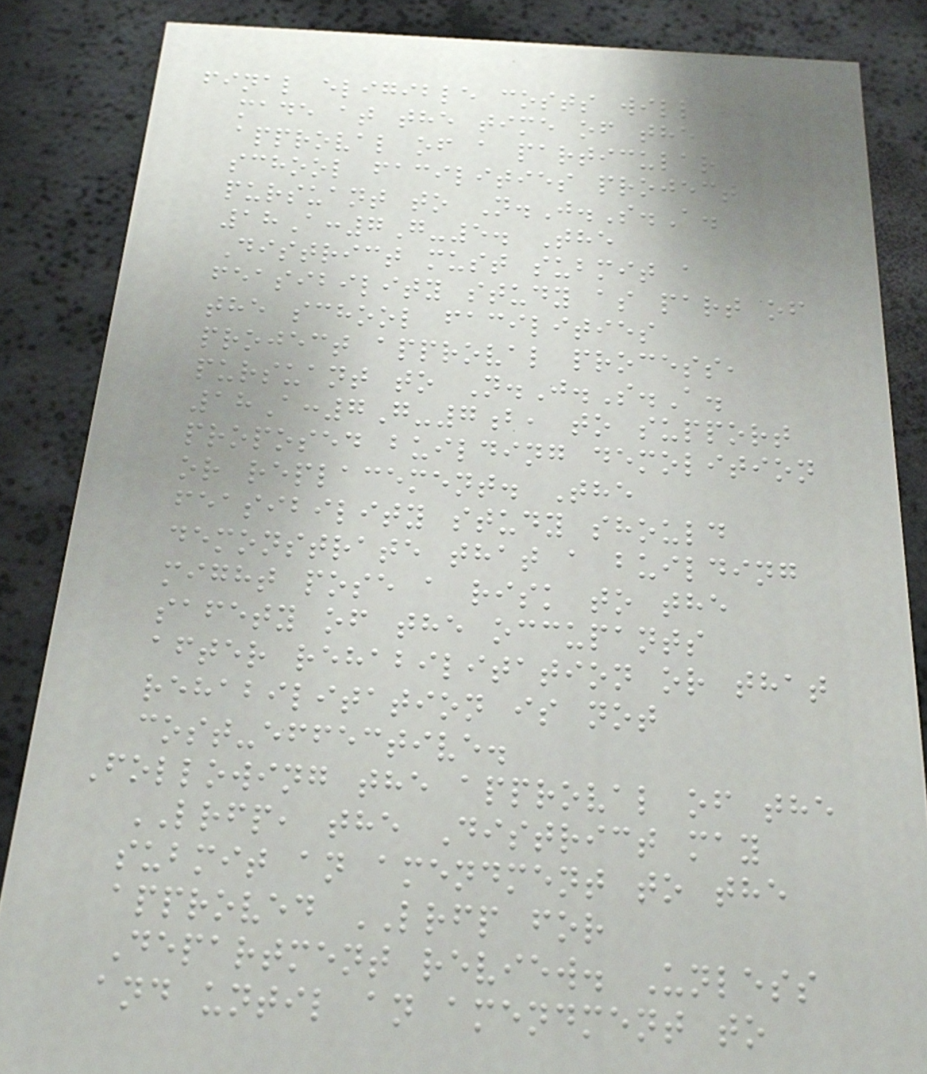final eligible costs will be
made at the time of the
approval of a particular
school facilities project
pursuant to N.J.S.A.
18A:7G-5. The
District must submit a
feasibility study as part of
the school facilities
project approval process,
pursuant to N.J.S.A.
18A:7G-7b, to support
proposed building demolition
or replacement. The
feasibility study should
demonstrate that a building
might pose a risk to the
safety of the occupants
after rehabilitation or that
rehabilitation is not
cost-effective.
Following the approval of the
LRFP, the District may
submit an amendment to the
approved LRFP for
Department review. Unless
and until an amendment to
